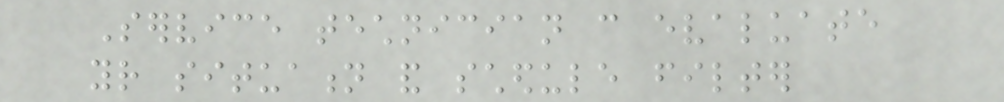Service technician can evaluate
your situation and schedule filter
